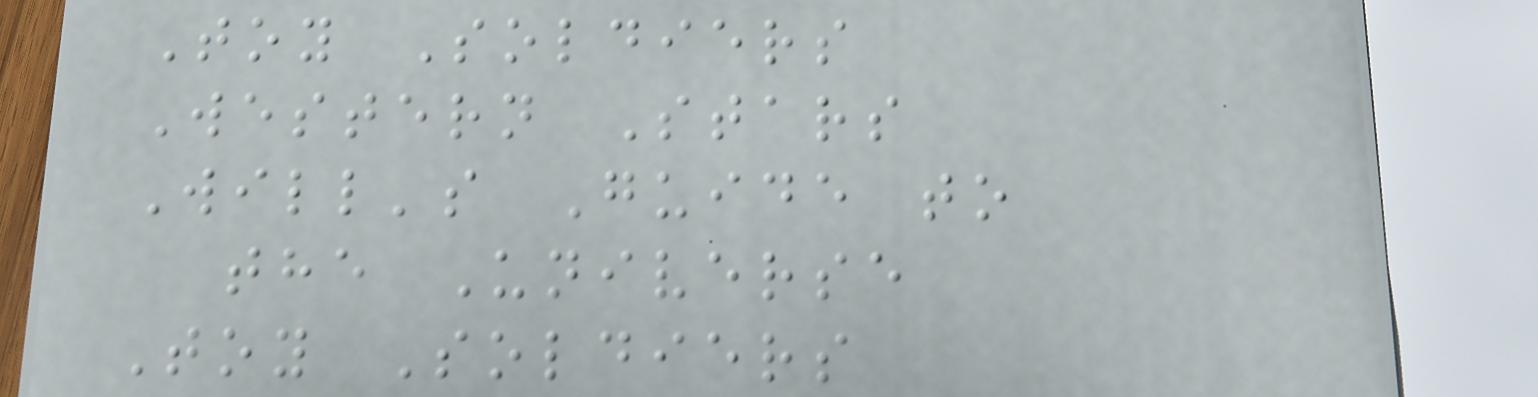Toy Soldiers
Western Stars
Will's Guide to
the Universe
Toy Soldiers
